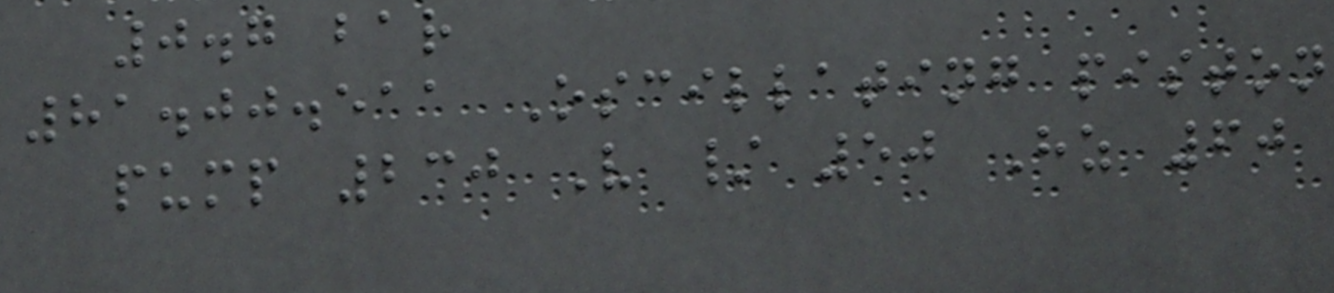0.7 bar
81.00.511 Oscillating piston
pump 230 V / 50 Hz 60
